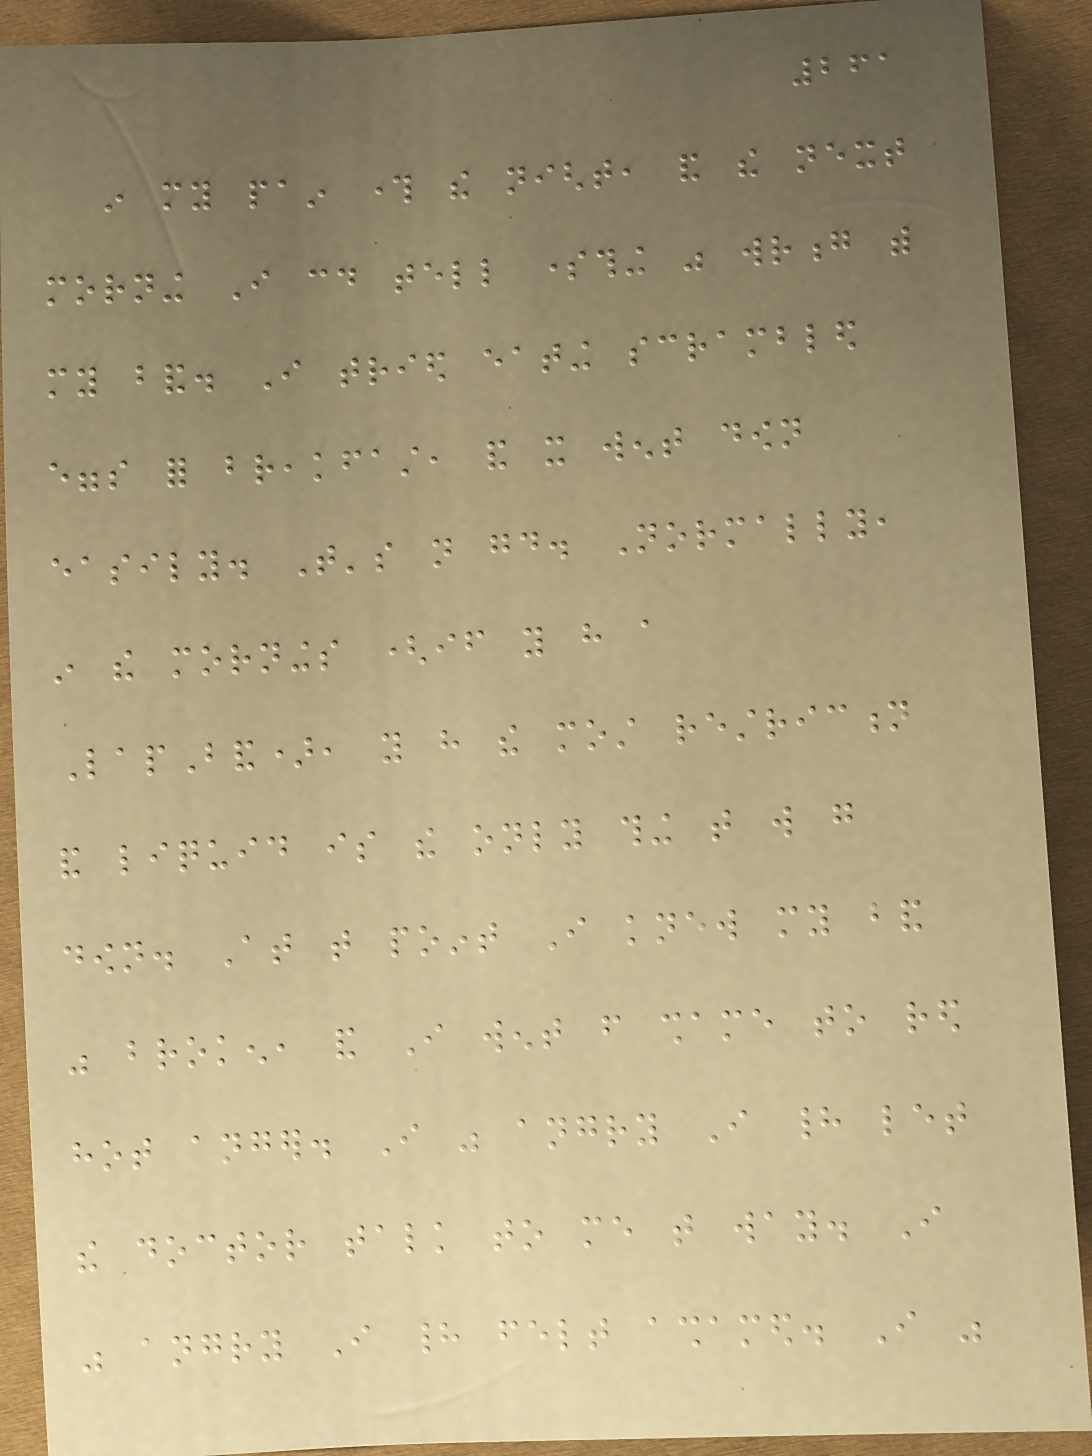261
in my pain through the night, and the next
morning I could tell something was wrong with
my band. I tried eating scrambled
eggs for breakfast, and it went down
easily. That's not good. Normally,
in the mornings (if you have a
LapBand), you have the most restriction
and liquid is the only thing that will go
down. At that point I knew my band
was broken, and I went from shame to red
hot anger. I was angry I had let
the doctor talk to me that way. I
was angry I had felt ashamed. I was
